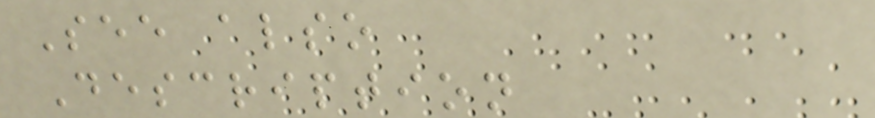See also
Description
